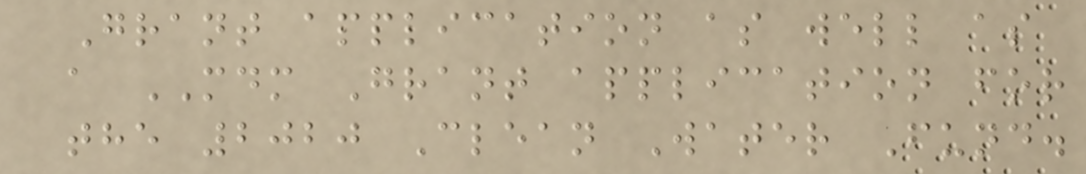Grant application as well as
a MDM Grant application for
the 2020 Clean Water Fund.
